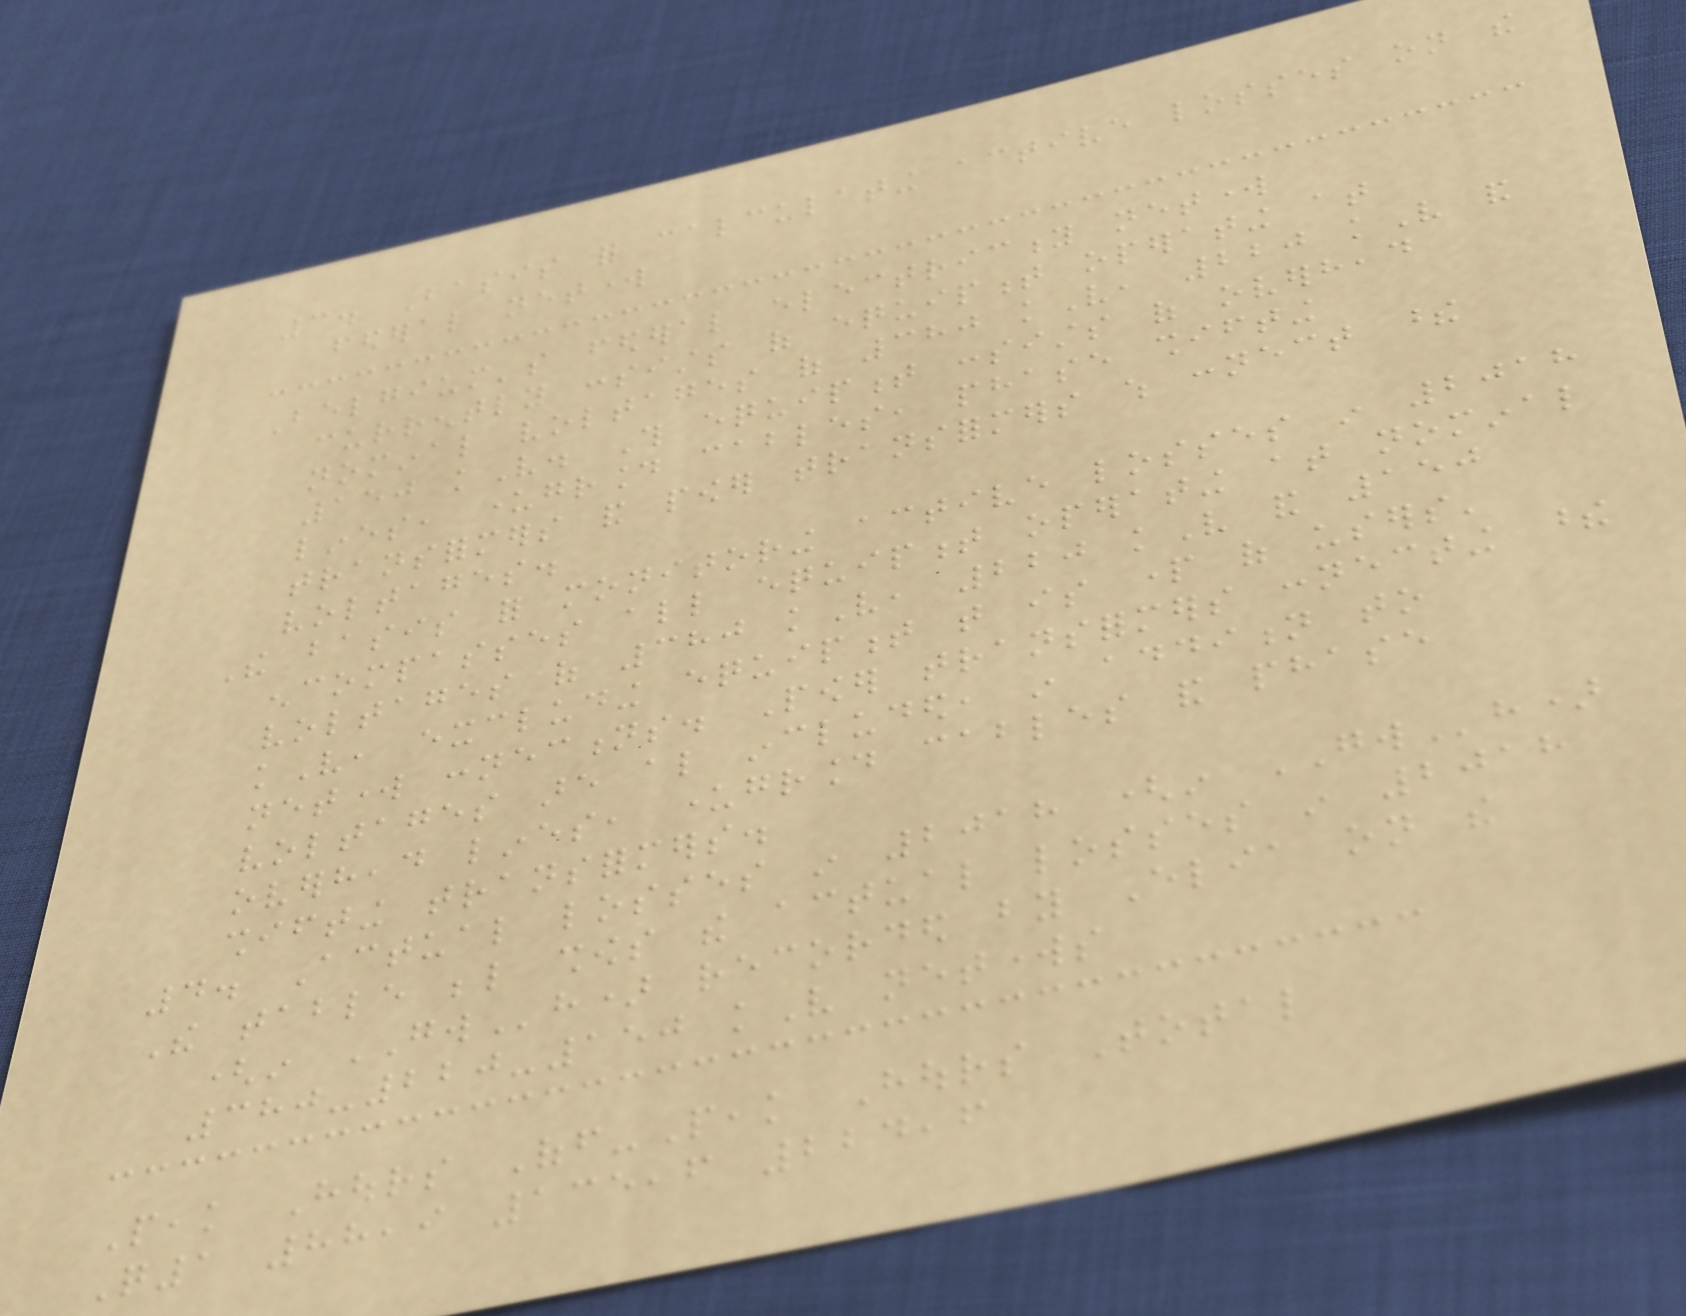3. Basis for calculating active losses on the
federal network
Belgium's federal electricity network
currently consists of equipment operating at
nominal voltages of 380 kV, 220 kV and
150 kV. This equipment consists of overhead
lines, underground cables, phase shifting
transformers and power transformers which connect these
voltages.
The basis for monitoring active losses in 2018
encompasses all equipment operating at nominal
voltages of 380 kV, 220 kV and 150
kV, excluding equipment that is part of users'
network connections. Power transformers connecting these
voltages are also included, in addition to
overhead lines, underground cables and phase
shifting transformers.
4. Actual losses in 2018 (in GWh)
The table below shows the actual losses in 2018
(in GWh) recorded by Elia on the
380-220-150 kV networks
Peak Hours Off-Peak Hours Total
Q1 88,9 135,6 224,6
